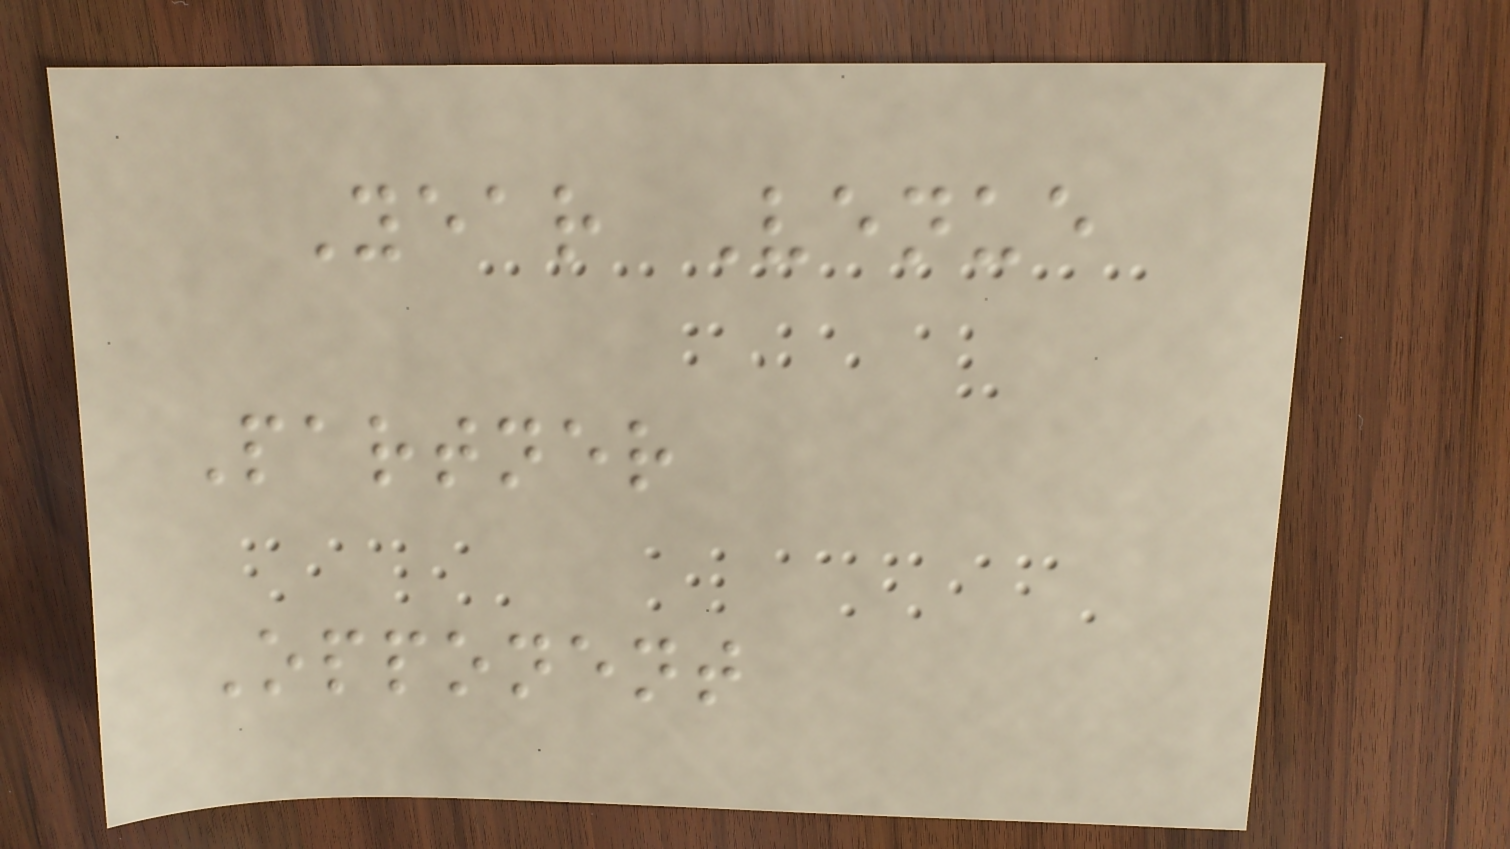Year Venue
Partner
Opponent
